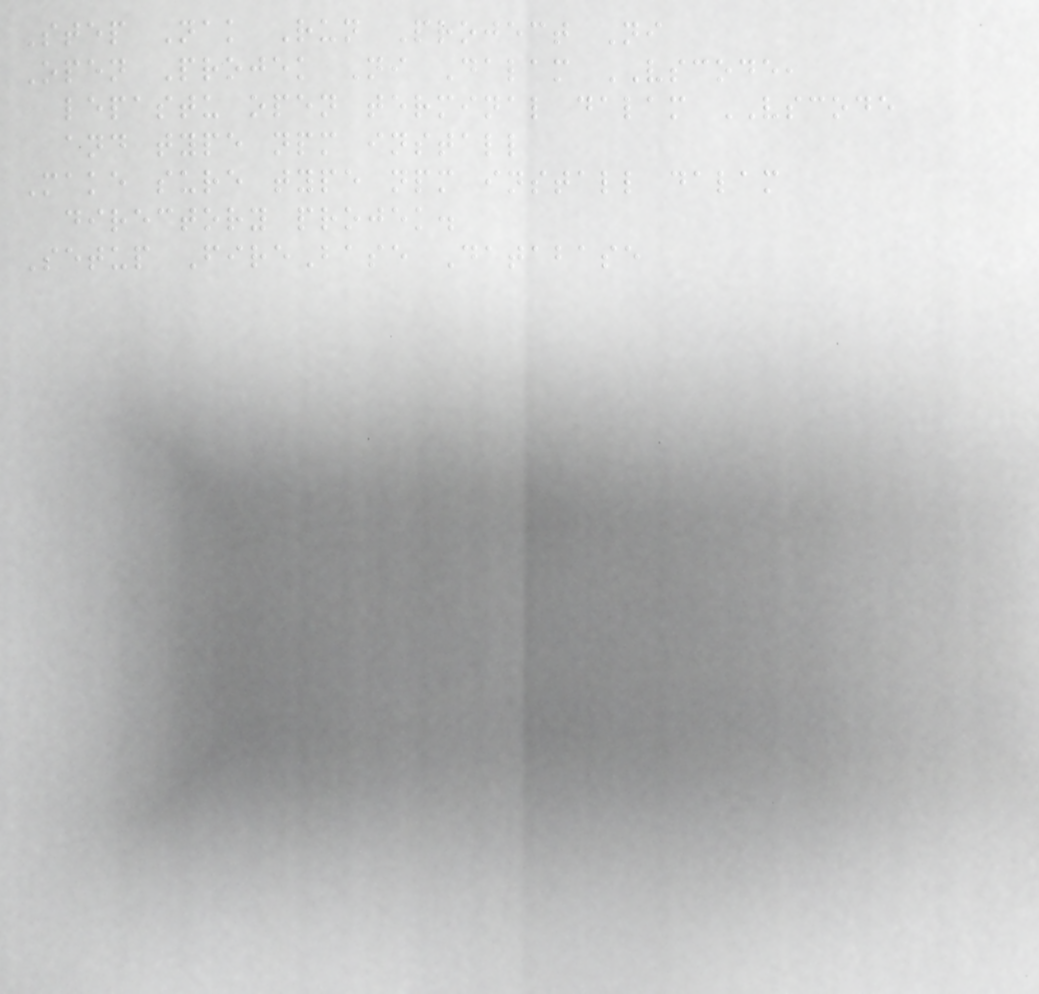Step Nak Run Project Ni
Open Projek Ni Dalam VSCODE,
lepastu open terminal dalam VSCODE
and type npm install
Make sure type npm install dalam
directory projek.
Setup FireBase Database
